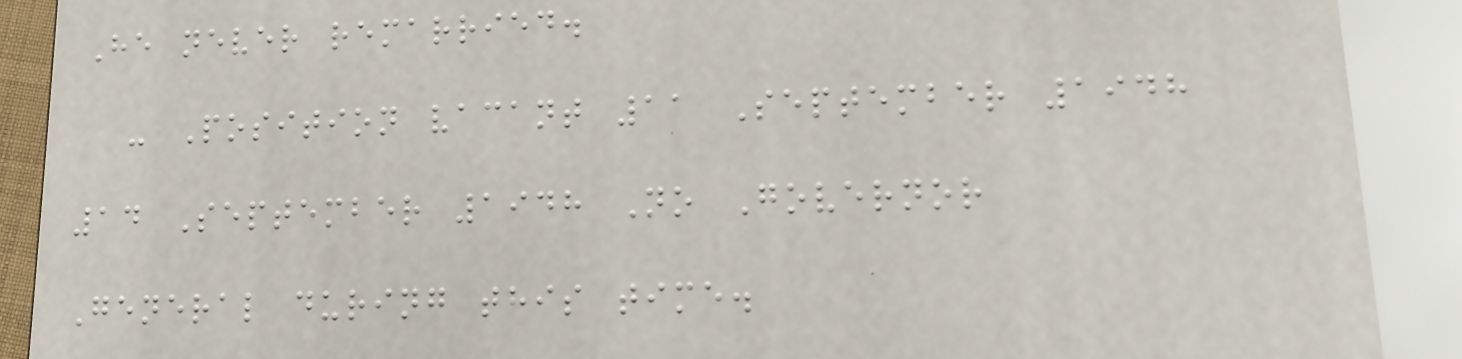He never remarried.
- Position vacant 11 September 1948
14 September 1948 No Governor
General during this time.
